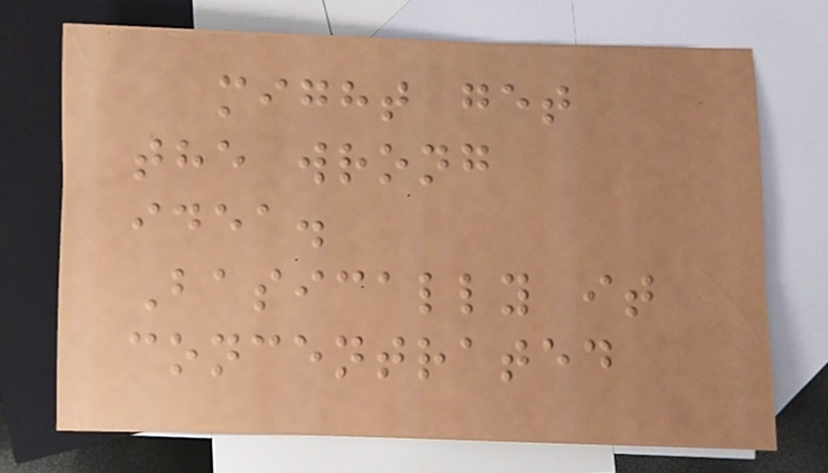might get
the wrong
idea.
Basically it
concentrated
